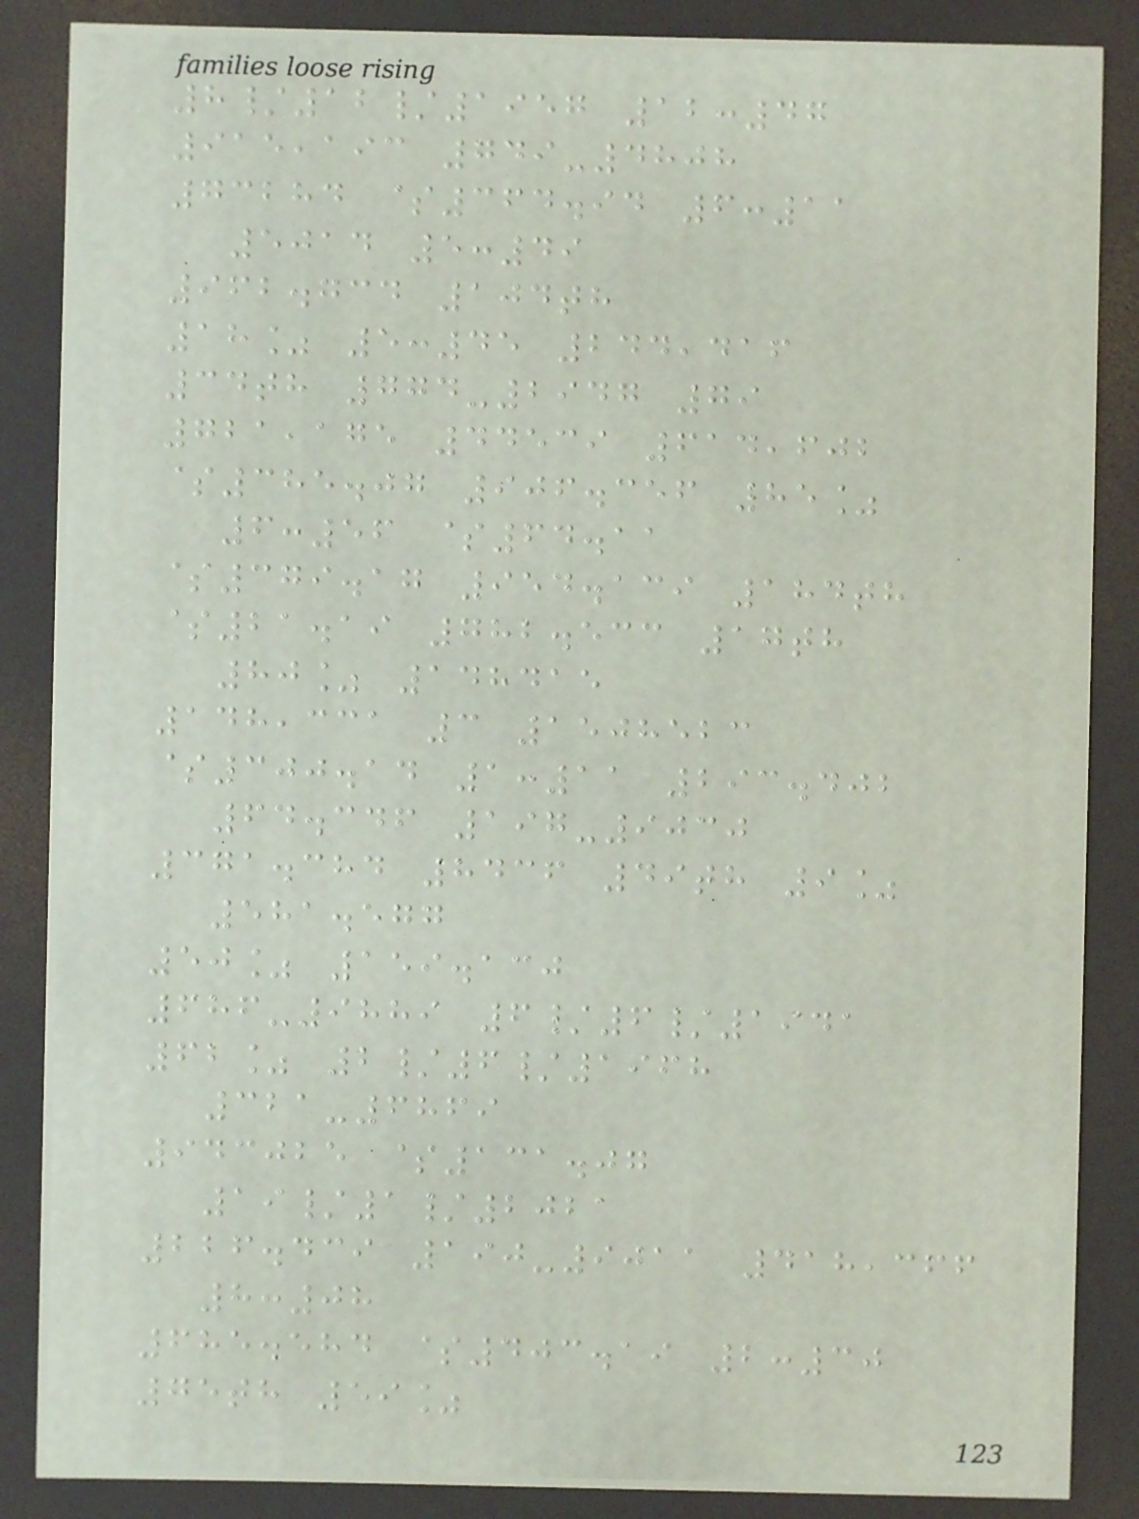8/12/1957 12:47
915,193 749-4808
73284 $364.94 6:11
5014 5:49
962.734 104th
18% 5:45 244,416
34th 774-2947 79
721,175 44539 614,602
$385.07 906.356 85%
6:56 $64.11
$379.17 954.139 184th
$21.19 782.533 17th
80% 148415
148,331 3 1508523
$300.14 1:11 293.402
64.346 197-9030
371.384 8436 49th 9%
581.577
50% 159.130
686-9889 6/6/1941
62% 2/6/1968
321-6869
943025 $131.07
19/1/2021
226.439 190-9011 418,366
8:08
685.584 $403.19 2:30
75th 59%
